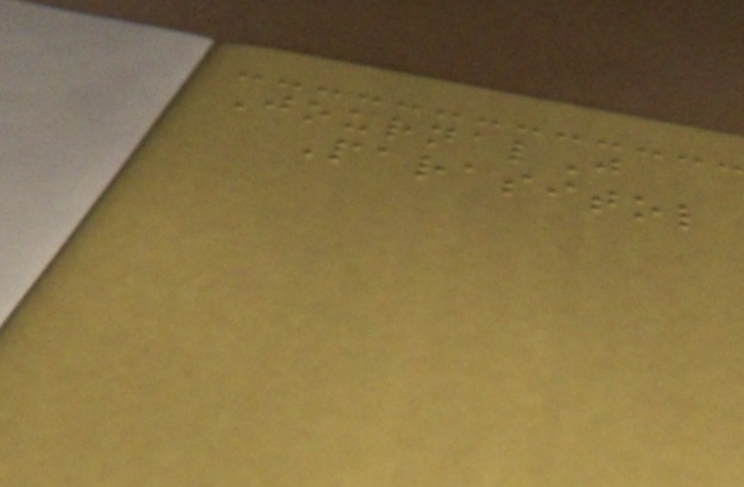JournalJ
Parasitol
